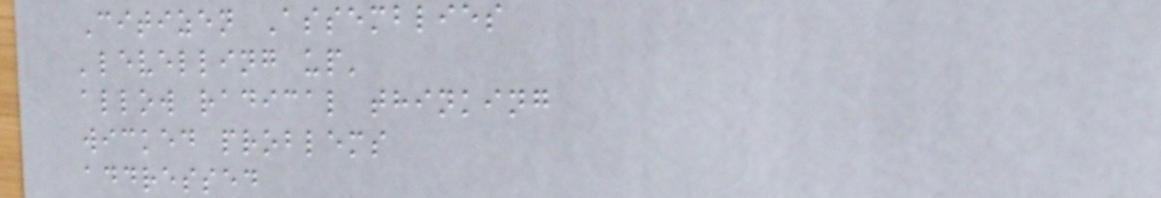Citizen Assemblies
'levelling up'
allow radical thinking
wicked problems
addressed
